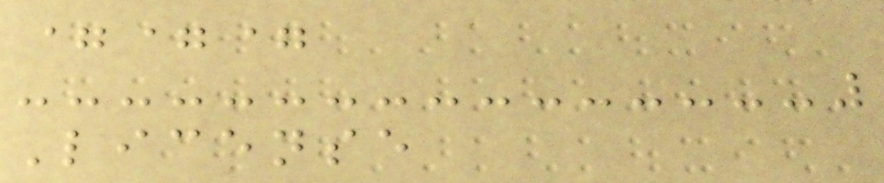===
License
